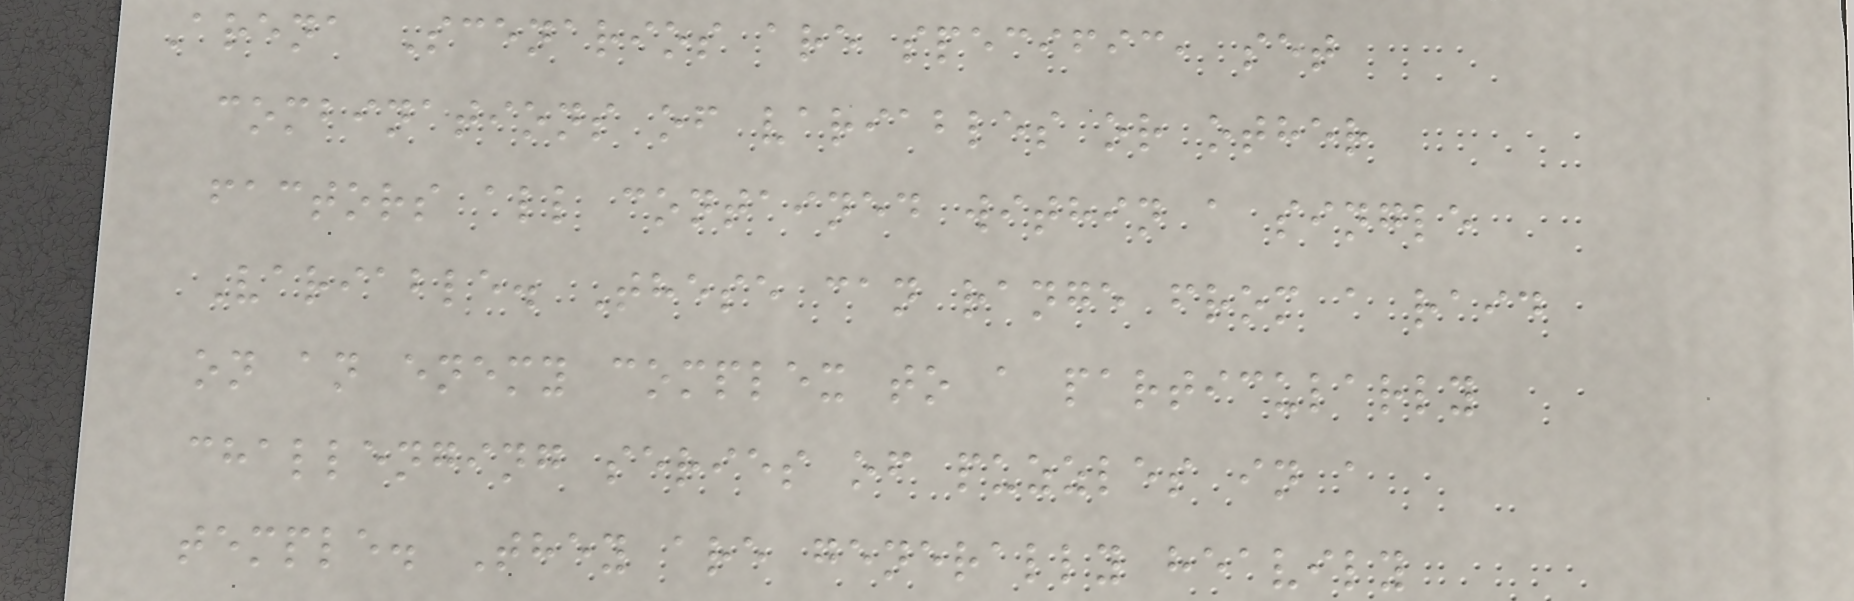Arena Scenarios are specific, set
combinations of variables or other
factors all contained within a single
Variable. These can range from a raid
on an enemy complex to a particularly
challenging series of puzzles in a
temple. They are generally heavily
